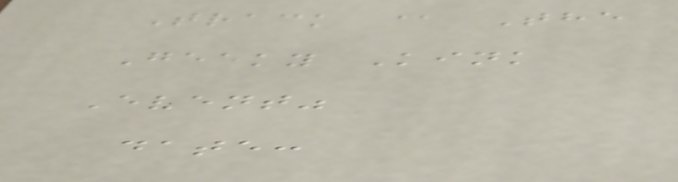Track @ The
Geeky Kink
Event"
date:
